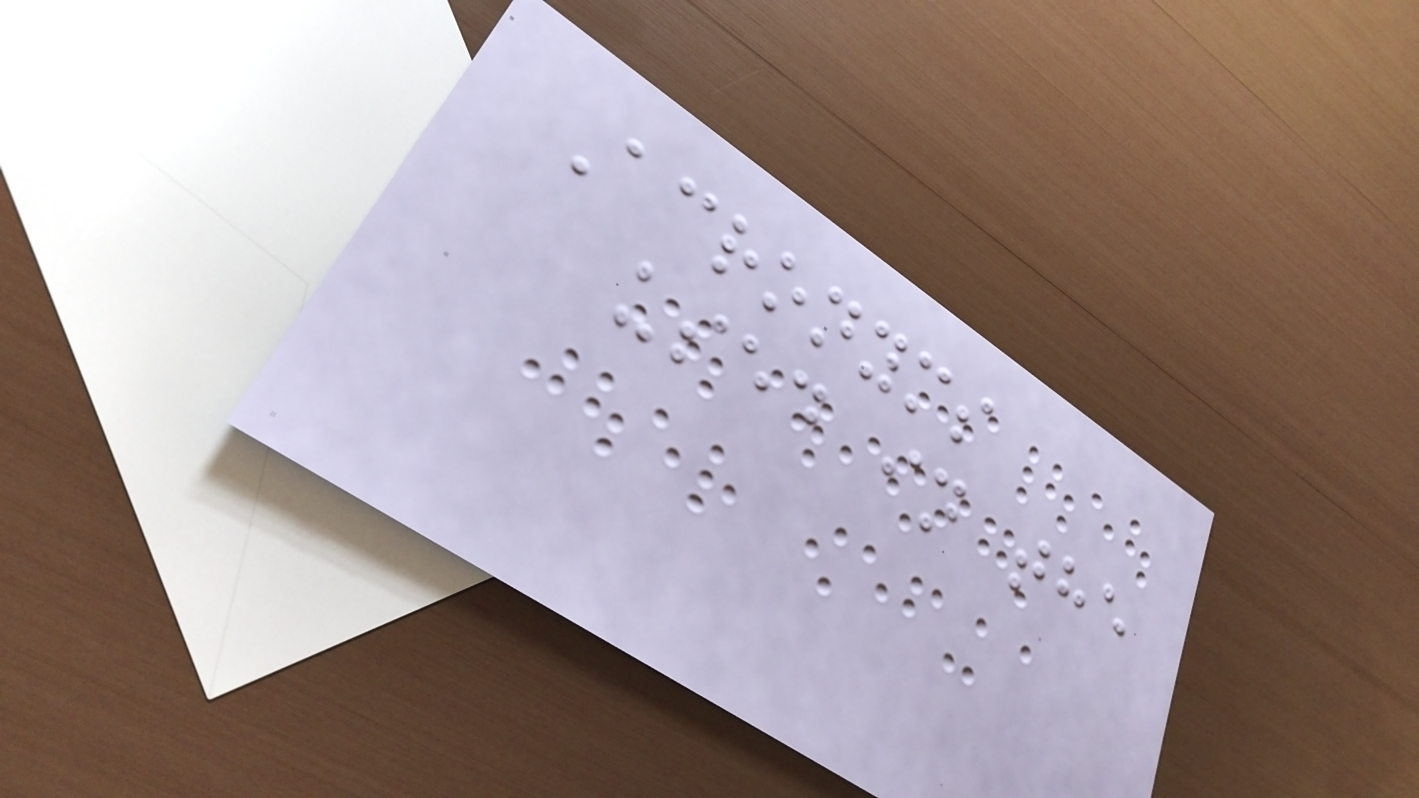Acronyms
used in the
